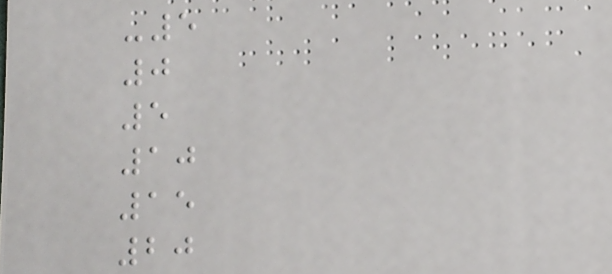-5
0
5
10
15
20
